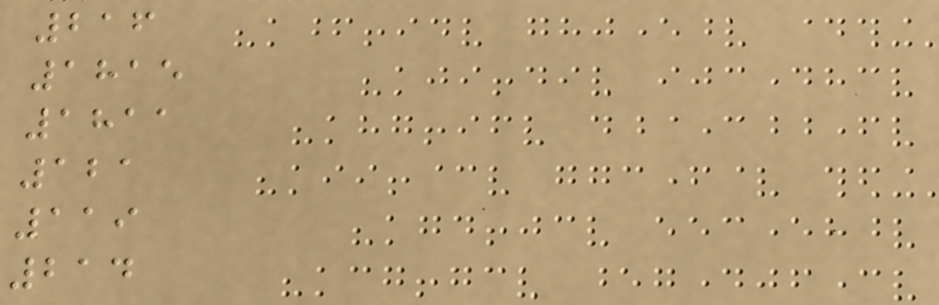216
1815
1811
121
119
214
